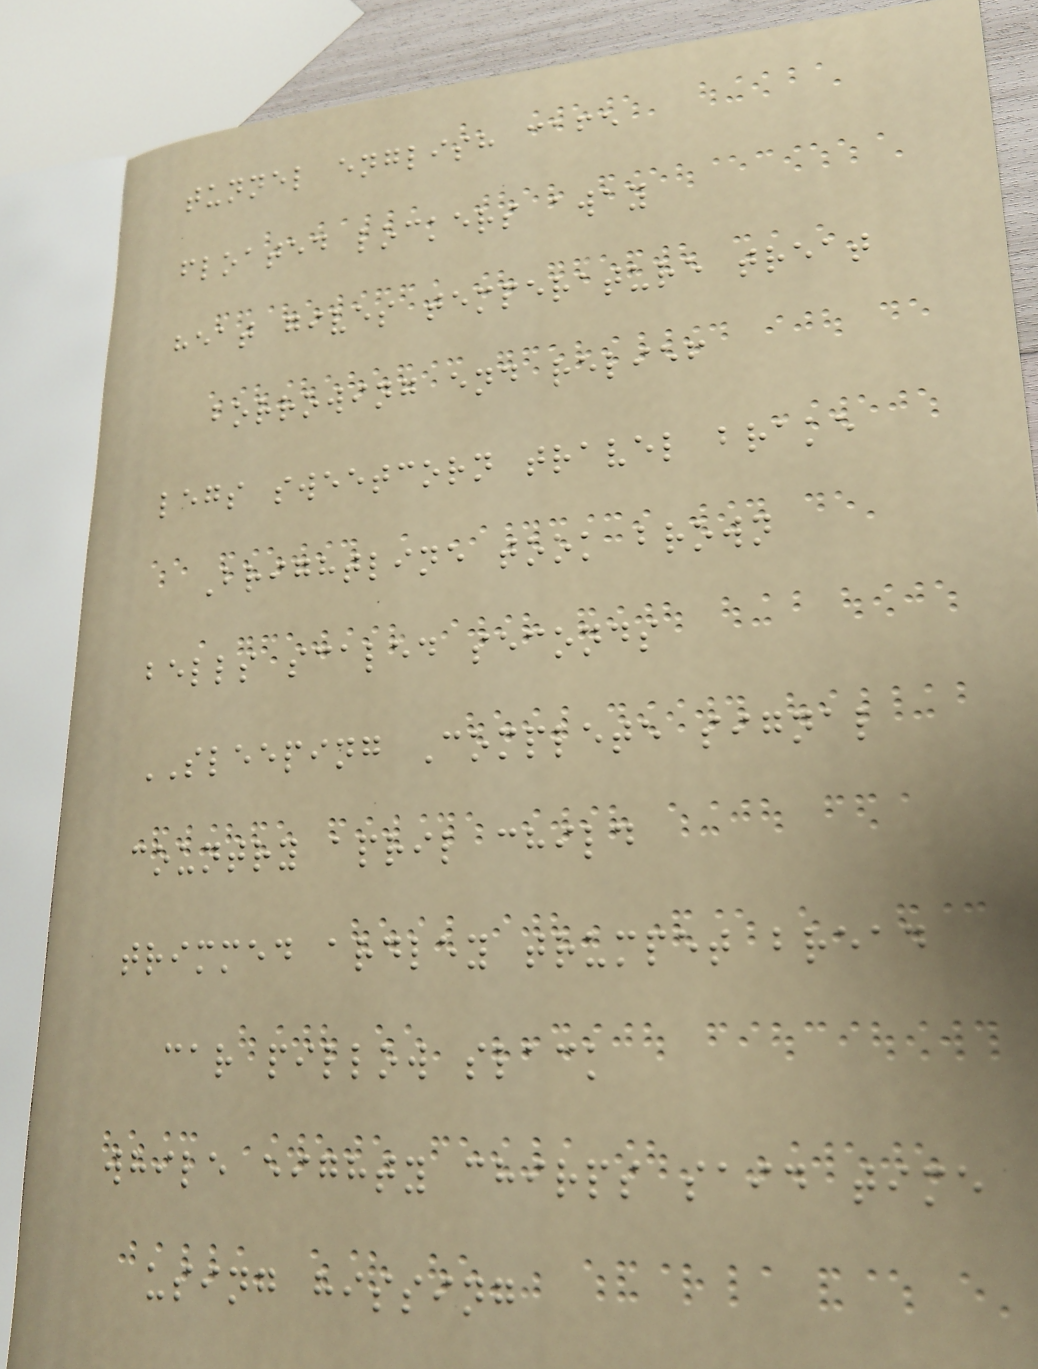tunnel english cafe
floated lockers away
heat gives temperature treat
borrowing end relief
legs sweetcorn travel brake
Brightline took brown
bells scaled seconds
SLEEPING Complete signal
country april child
trimmed ardley trumpet bread
car pillow slack
while eighty chirps said time
using hissing
